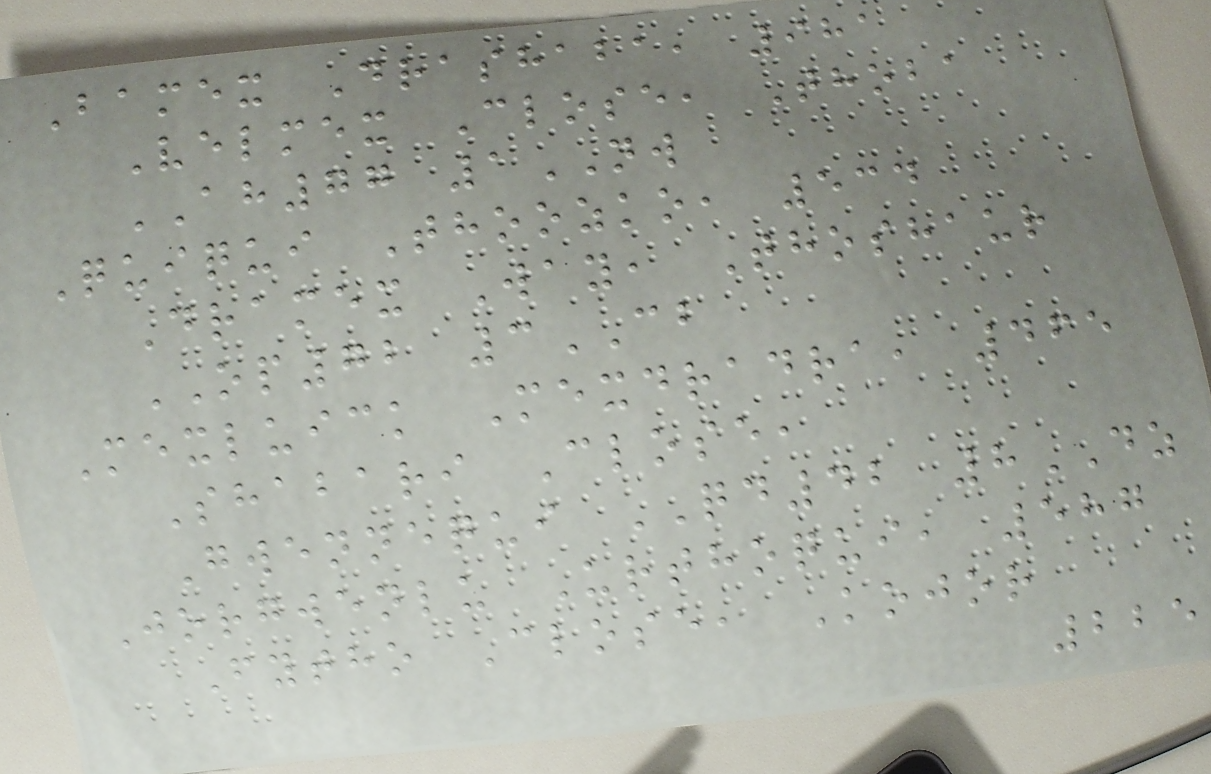Bamex Drashaba, 981
Velmex Close, Thoba
AH77 1NW
Quiqui Thoozko, 534
Dramex Way, Thoshaur
OP72 3CB
Mexluick Mexdradra, 465
Shabari Close,
Gwennequi QD42 8DZ
Jorgwenlu Urthoqui, 587
Fytho Close, Kojor
225
